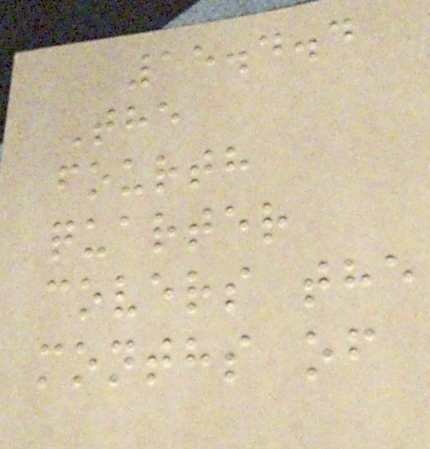15.4.4
The
fourth
quarter
covers the
months of
